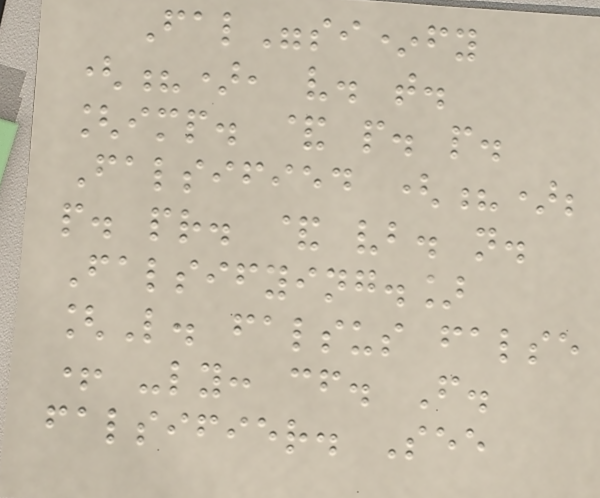Fal"si*fy
(?), v. t.
[imp. & p. p.
Falsified (?);
p. pr. & vb. n.
Falsifying.]
[L. falsus false
+ -ly: cf. F.
falsifier. See
